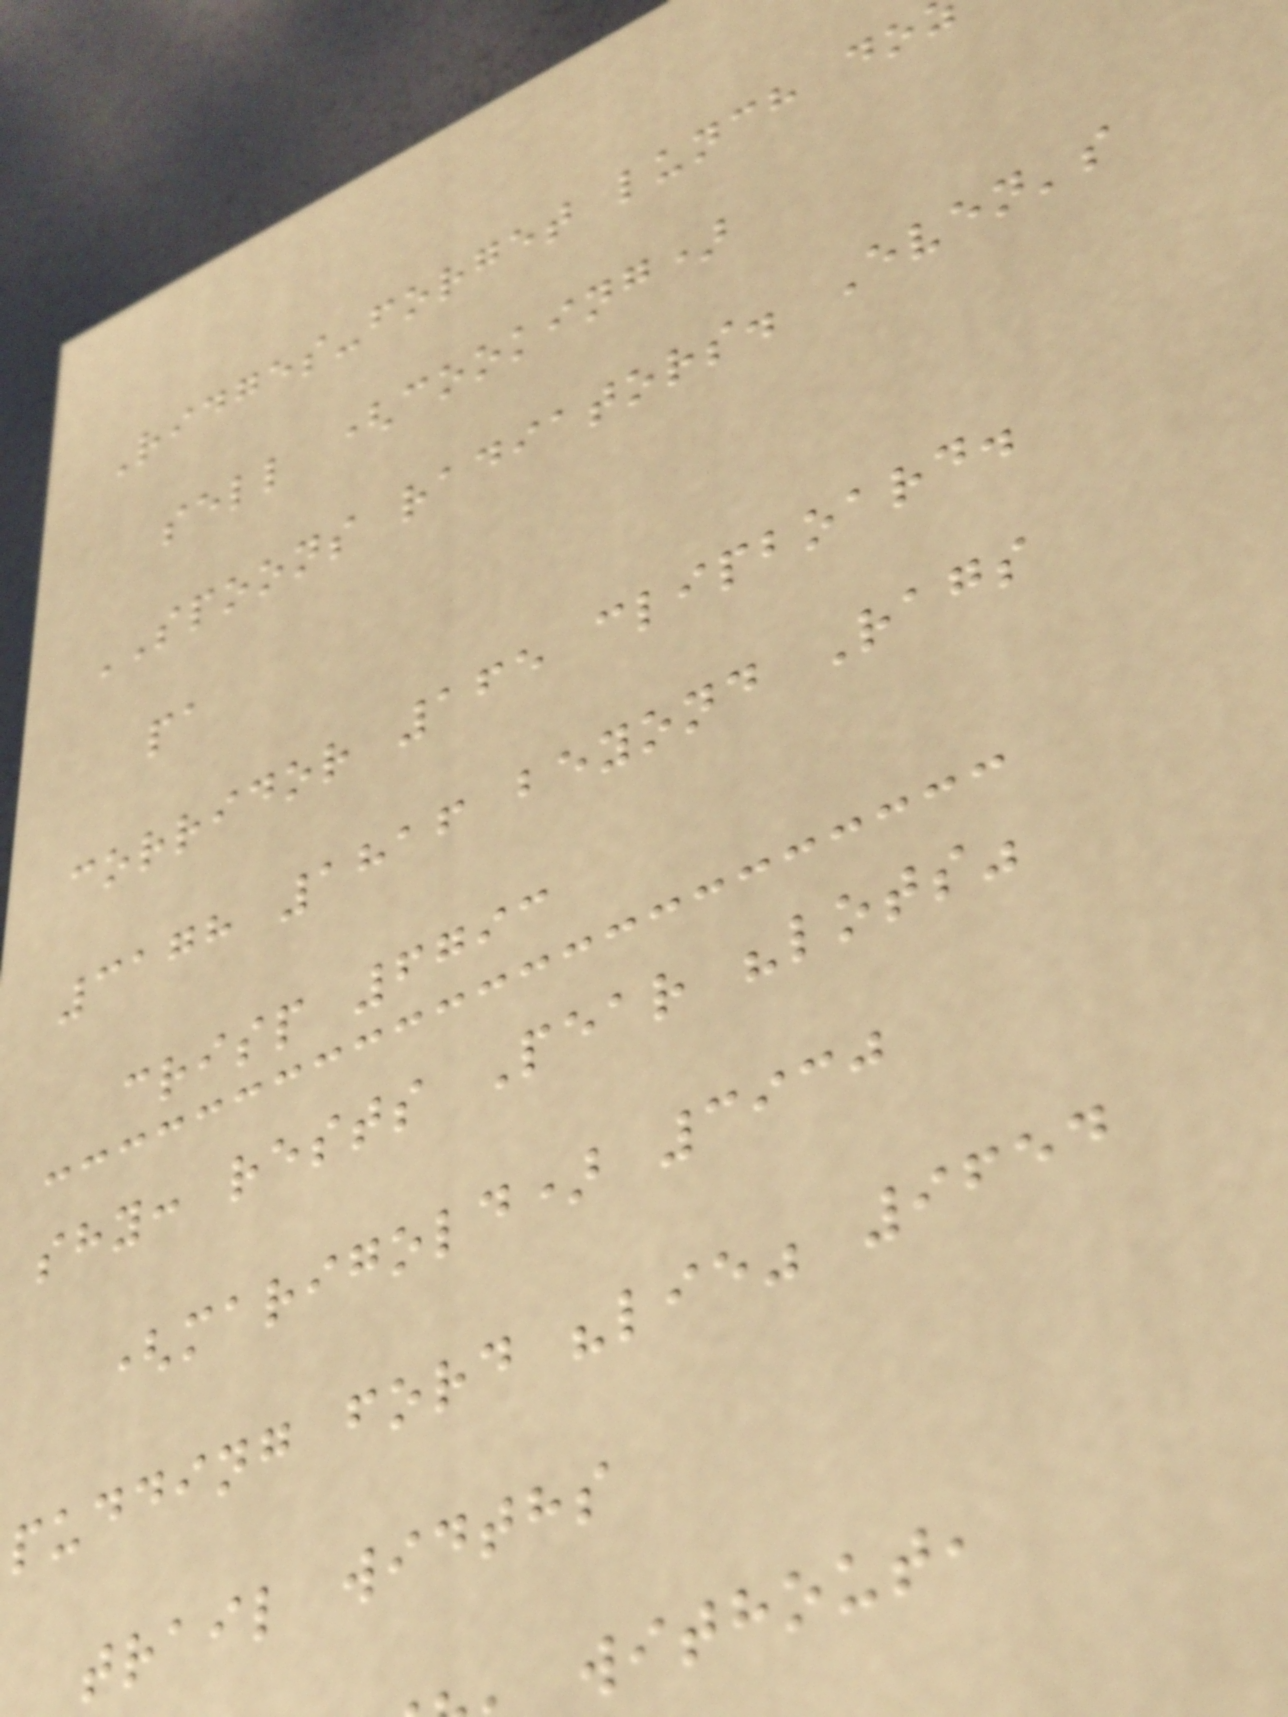Ridges-forget lunch do
sell (cooking)
SPOONS radiators. Even's
pa
corridor 165 clipboard.
3178 1816 beyond Rags
crisp 6793
shy: rests Pear "lots"
(marigold) 3930
pudding ford "lie" 9654
trail widths
without,
